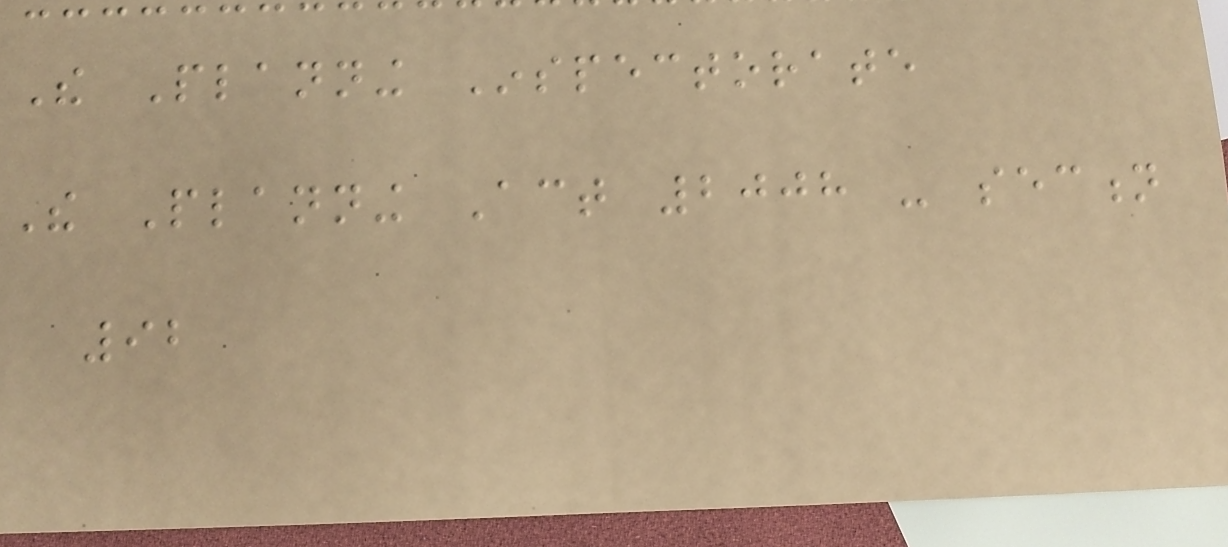The Planning Inspectorate
The Planning Act 2008 - section
92
